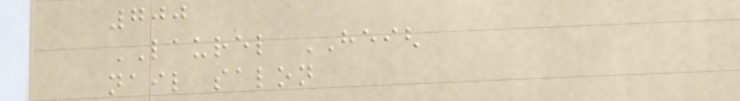700
LAUREL HEIGH
nail salon
